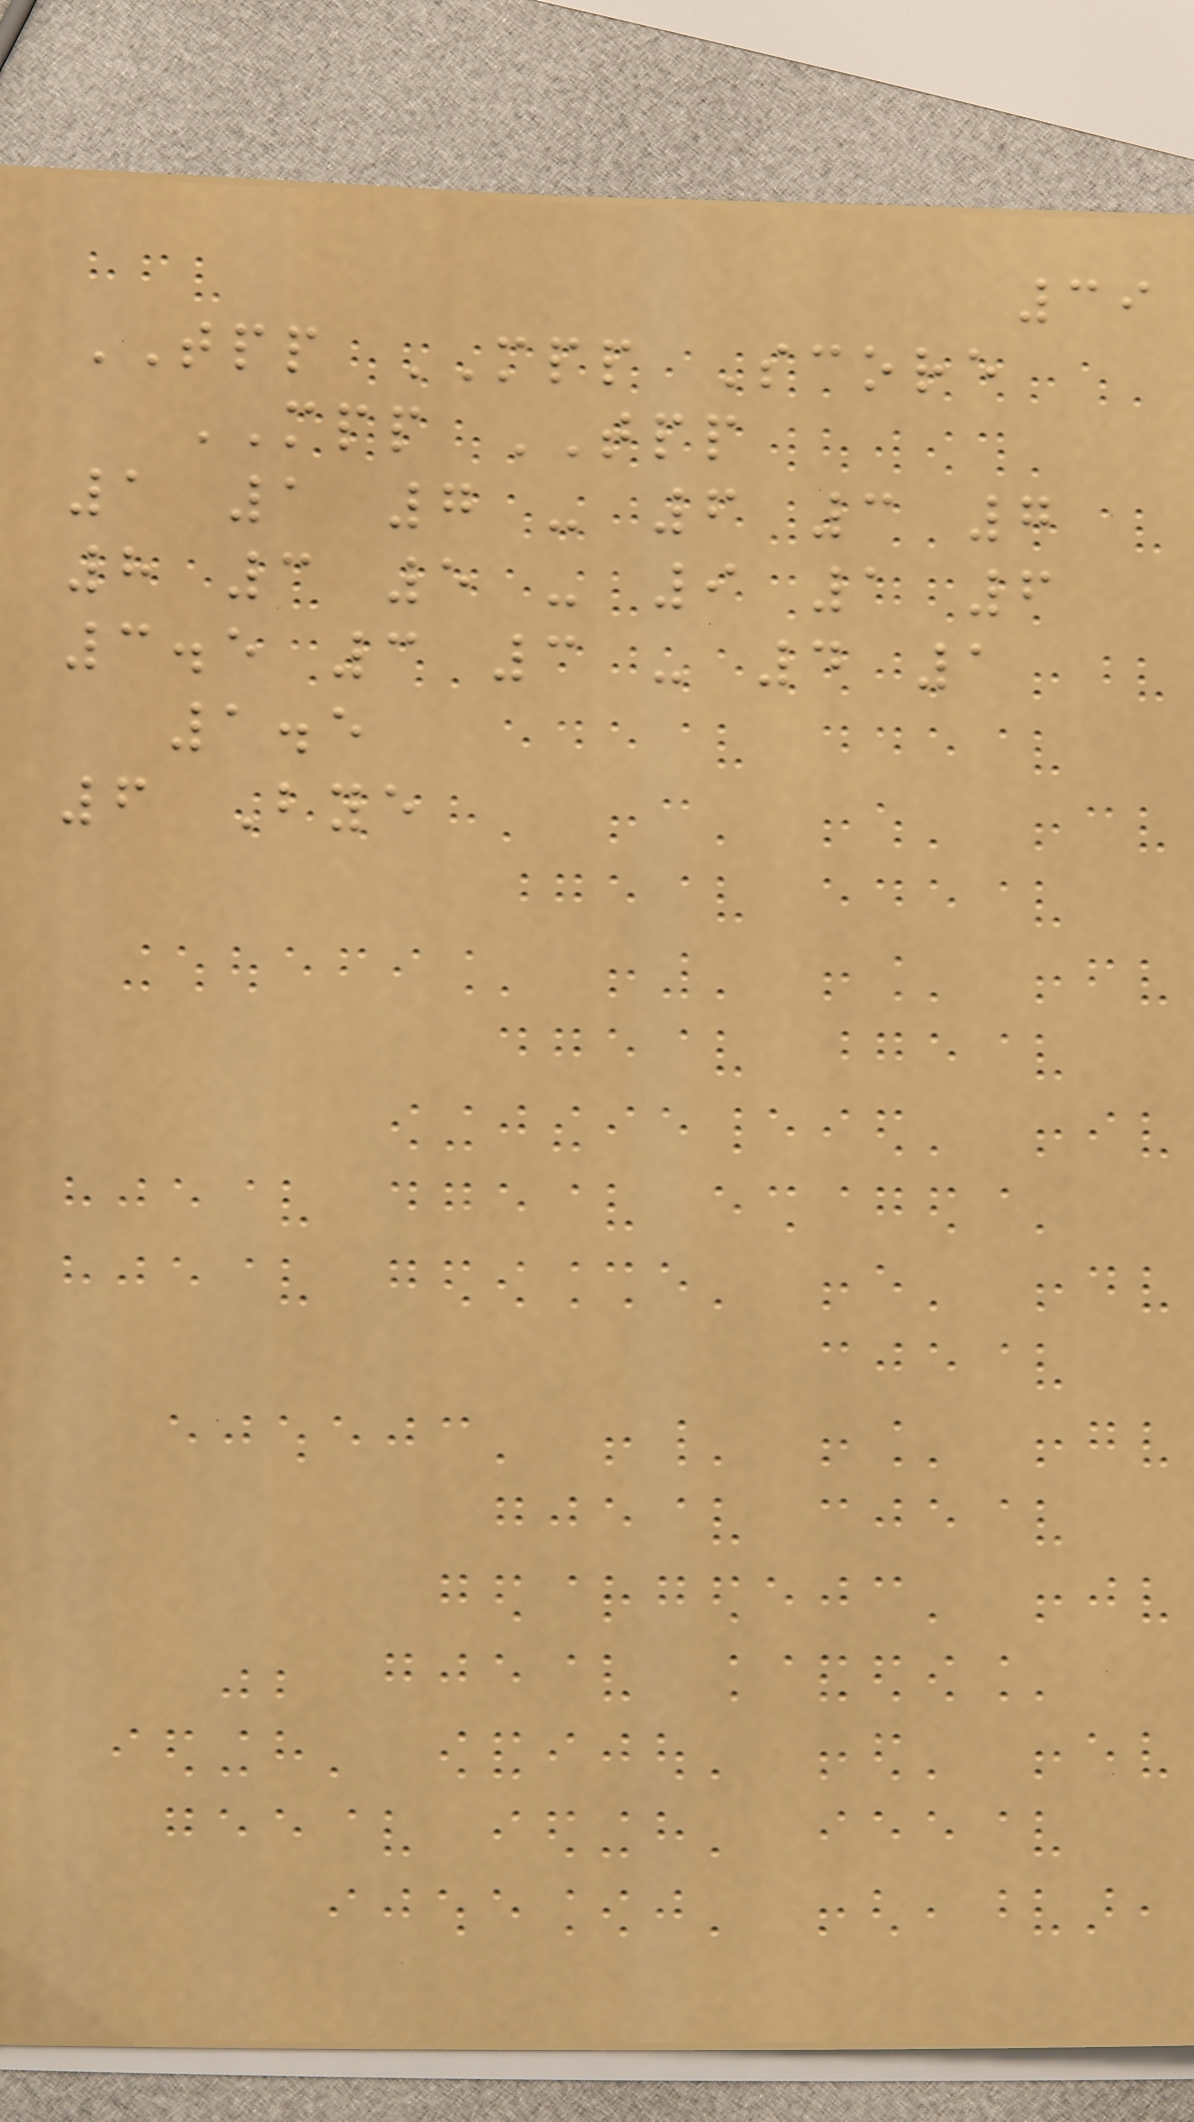39
TPP MPP Score
MPP TPP
1 1 7 - 6 3 7
8 3 5 - 9 1 6
3.5 3 3 - 4 1
1.5
6 Bye
